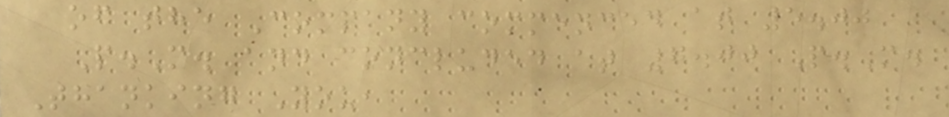of the Company commenced at 5.00
P.M. and concluded at 7.00 P.M.
Thanking You,
